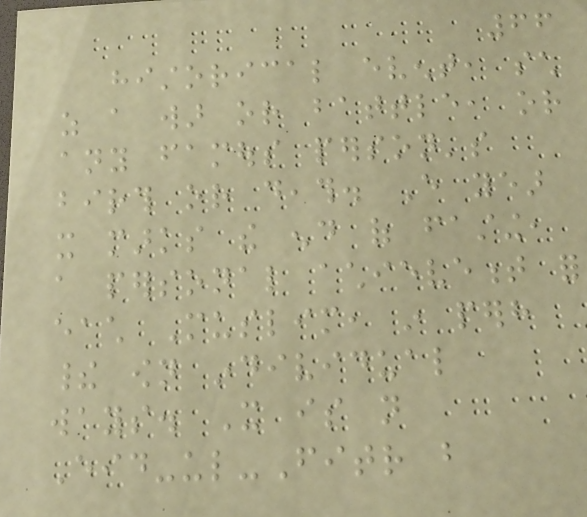66
historical event, such
as a war or battle, or
any famous person's
birth or death. Every year
it marks the end of fasting,
a personal achievement for
each Muslim, in perhaps
their own individual
ways. It is not
Eid-ul-Fitr but
